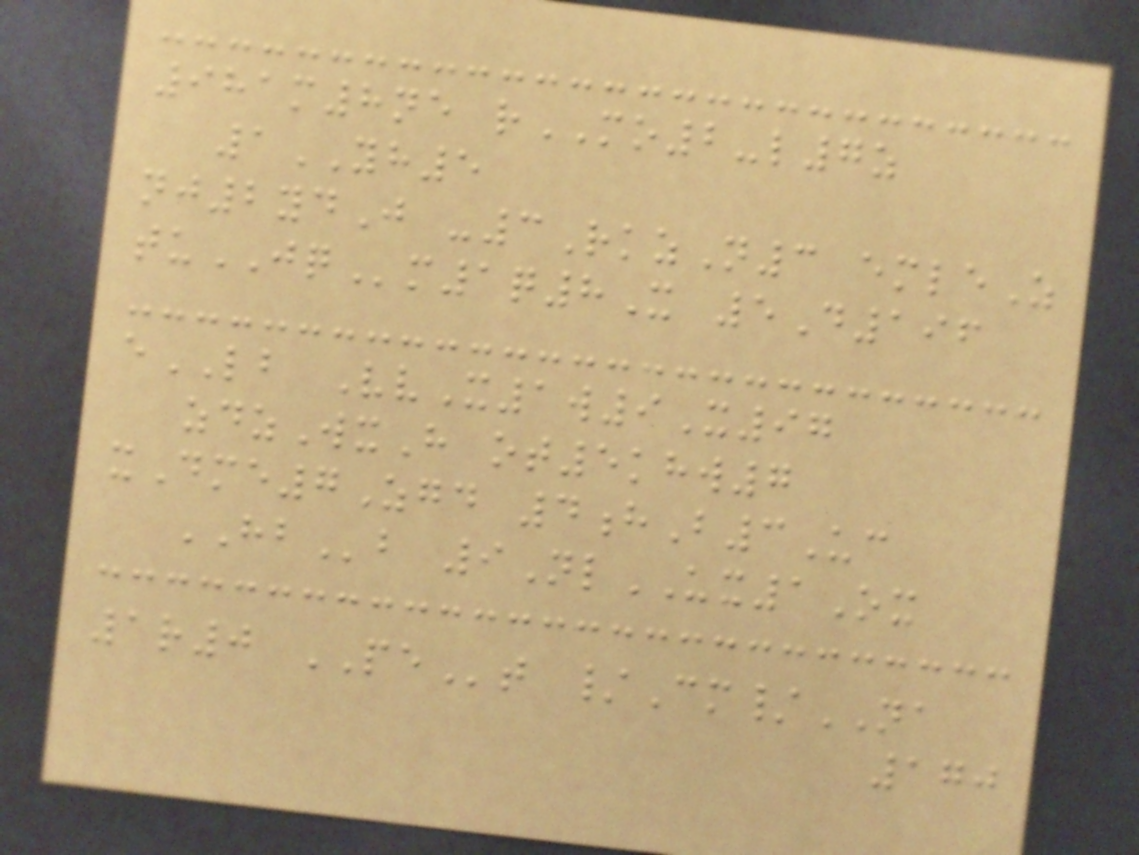981m8ne rMO2-l7z
1YH5
nj2ydJ -3RkzN3 emleZ
tuJQm1q8X 5D196
eLB VvX1w9X97
zdzWxH ot5khw7
xDme7Zgd 4hB3Uc
HBb 9NlUX1Ox
1r0 PEt /Cm/NA
170
